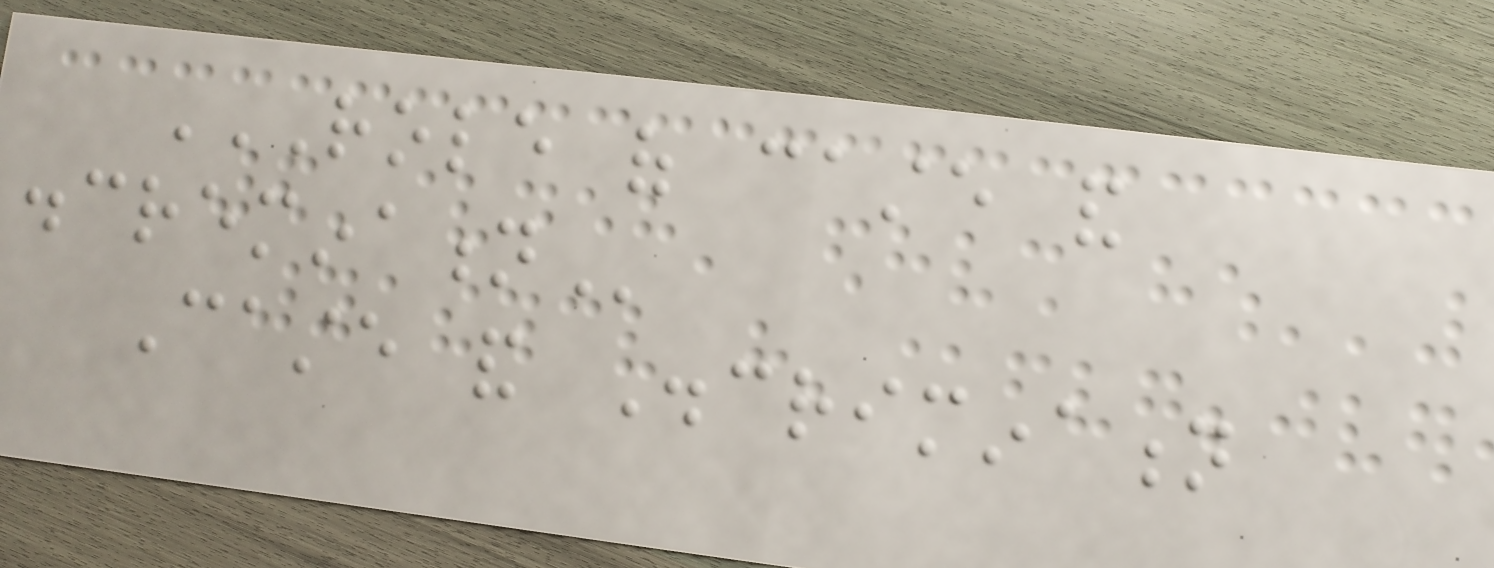ROLE OF CASTE AND
DISCREMINATION
Caste and Discrimination
